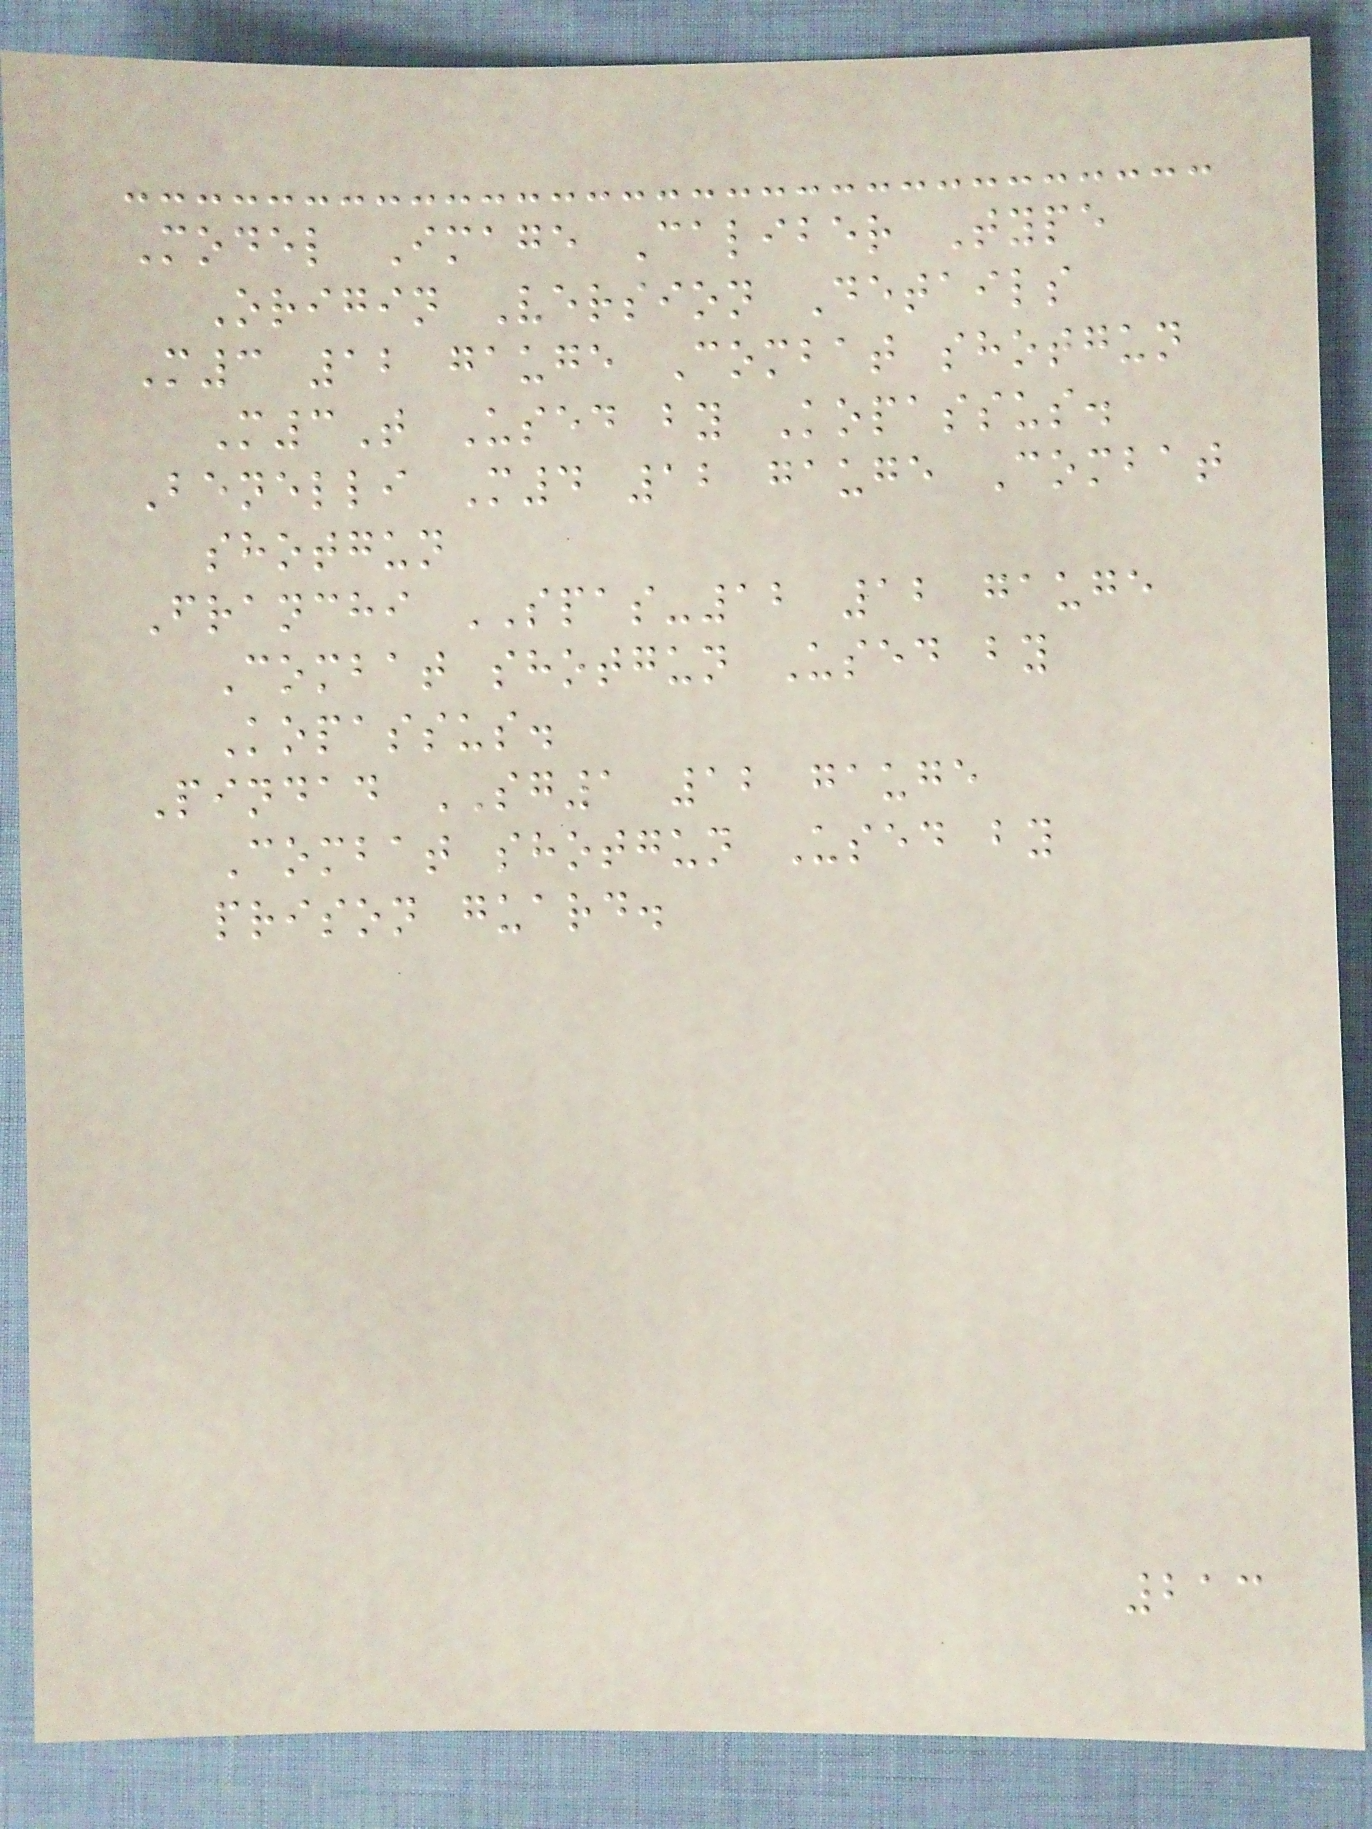Model Image Caliber Type
Origin Version Details
M3 12 gauge Combat shotgun
M3T Used by Kopassus.
Benelli M4 12 gauge Combat
shotgun
Franchi SPAS-12 12 gauge
Combat shotgun Used by
Kopassus.
Pindad SG1 12 gauge
Combat shotgun Used by
prison guard.
213
